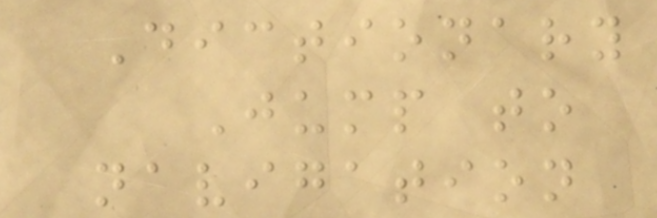Dictionary
Jump to
navigation
